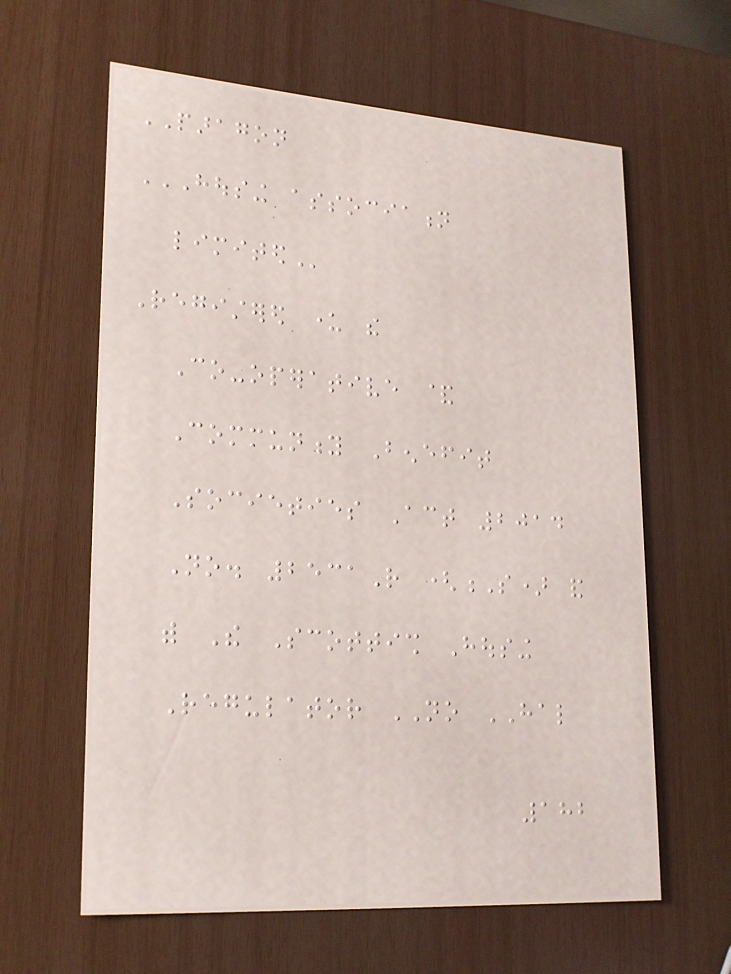PARAGON
HOUSING ASSOCIATION
LIMITED
Registered under the
Co-operative &
Community Benefit
Societies Act 2014
No. 2531R (S) and
with The Scottish Housing
Regulator NO HAL
182
